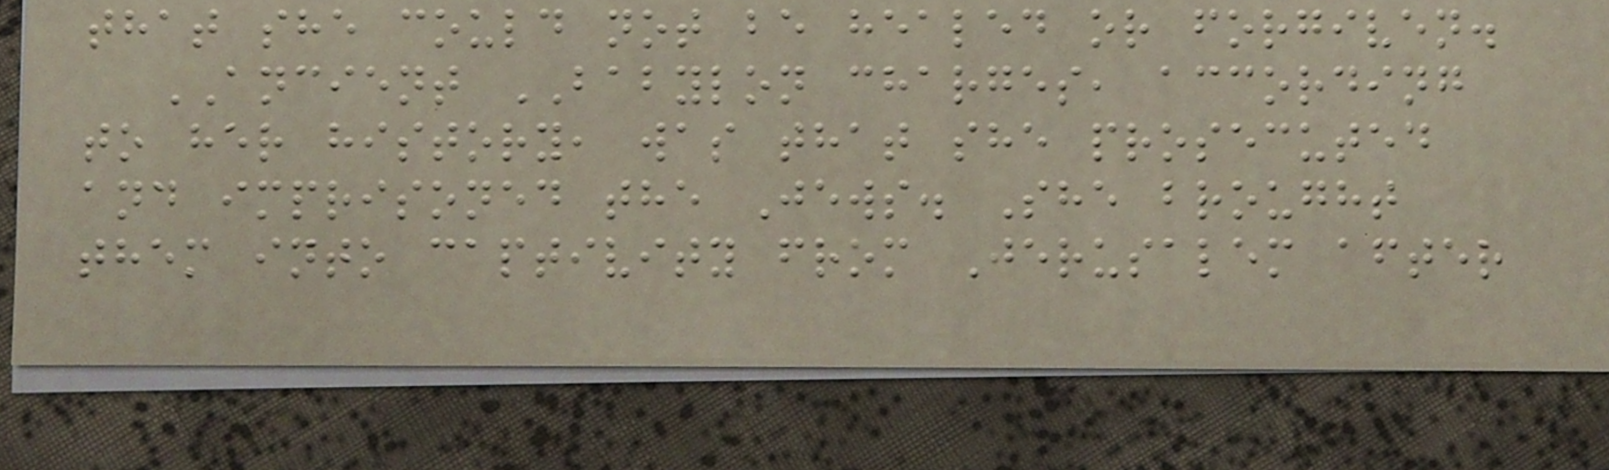that she could not be healed or forgiven.
ANCIENT BABYLON charges, according
to her history, was that she prosecuted
and imprisoned the Jews. She brought
them into captivity from Jerusalem after
